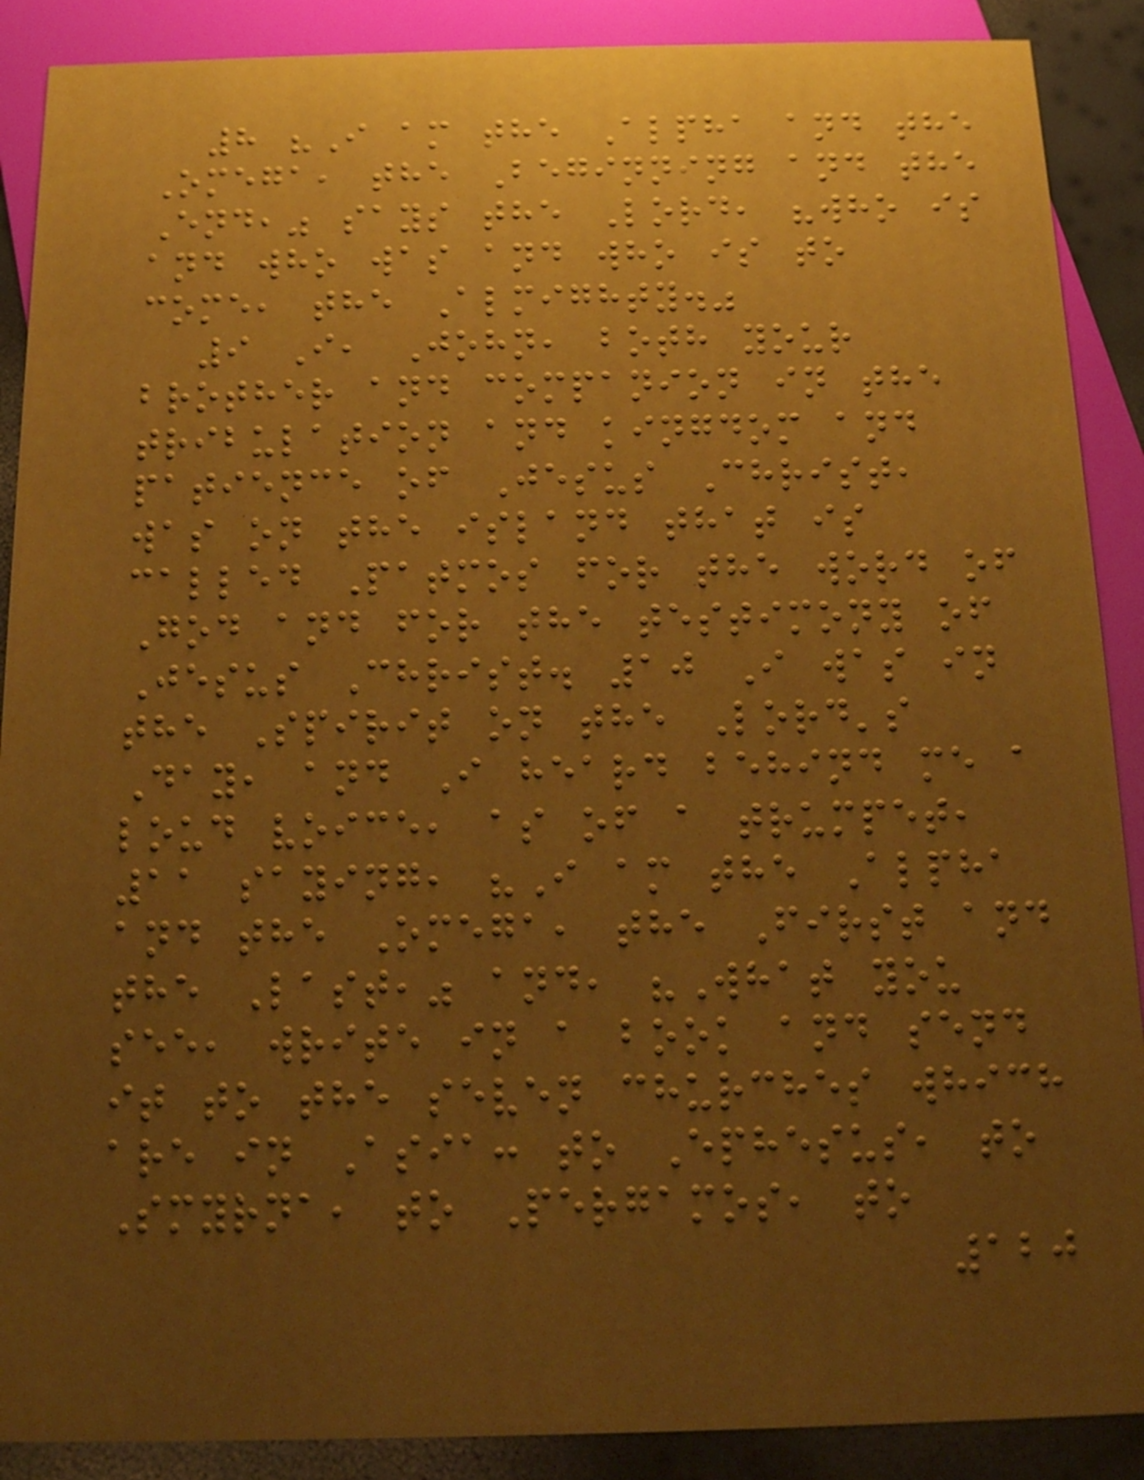8 "I am the Alpha and the
Omega, the Beginning and the
End," says the Lord, "who is
and who was and who is to
come, the Almighty."
9 I, John, both your
brother and companion in the
tribulation and kingdom and
patience of Jesus Christ,
was on the island that is
called Patmos for the word of
God and for the testimony of
Jesus Christ. 10 I was in
the Spirit on the Lord's
Day, and I heard behind me a
loud voice, as of a trumpet,
11 saying, "I am the Alpha
and the Omega, the First and
the Last," and, "What you
see, write in a book and send
it to the seven churches which
are in Asia: to Ephesus, to
Smyrna, to Pergamos, to
120
